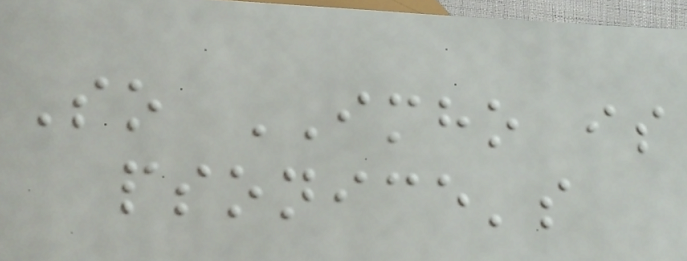So IMHO is
psonice's
